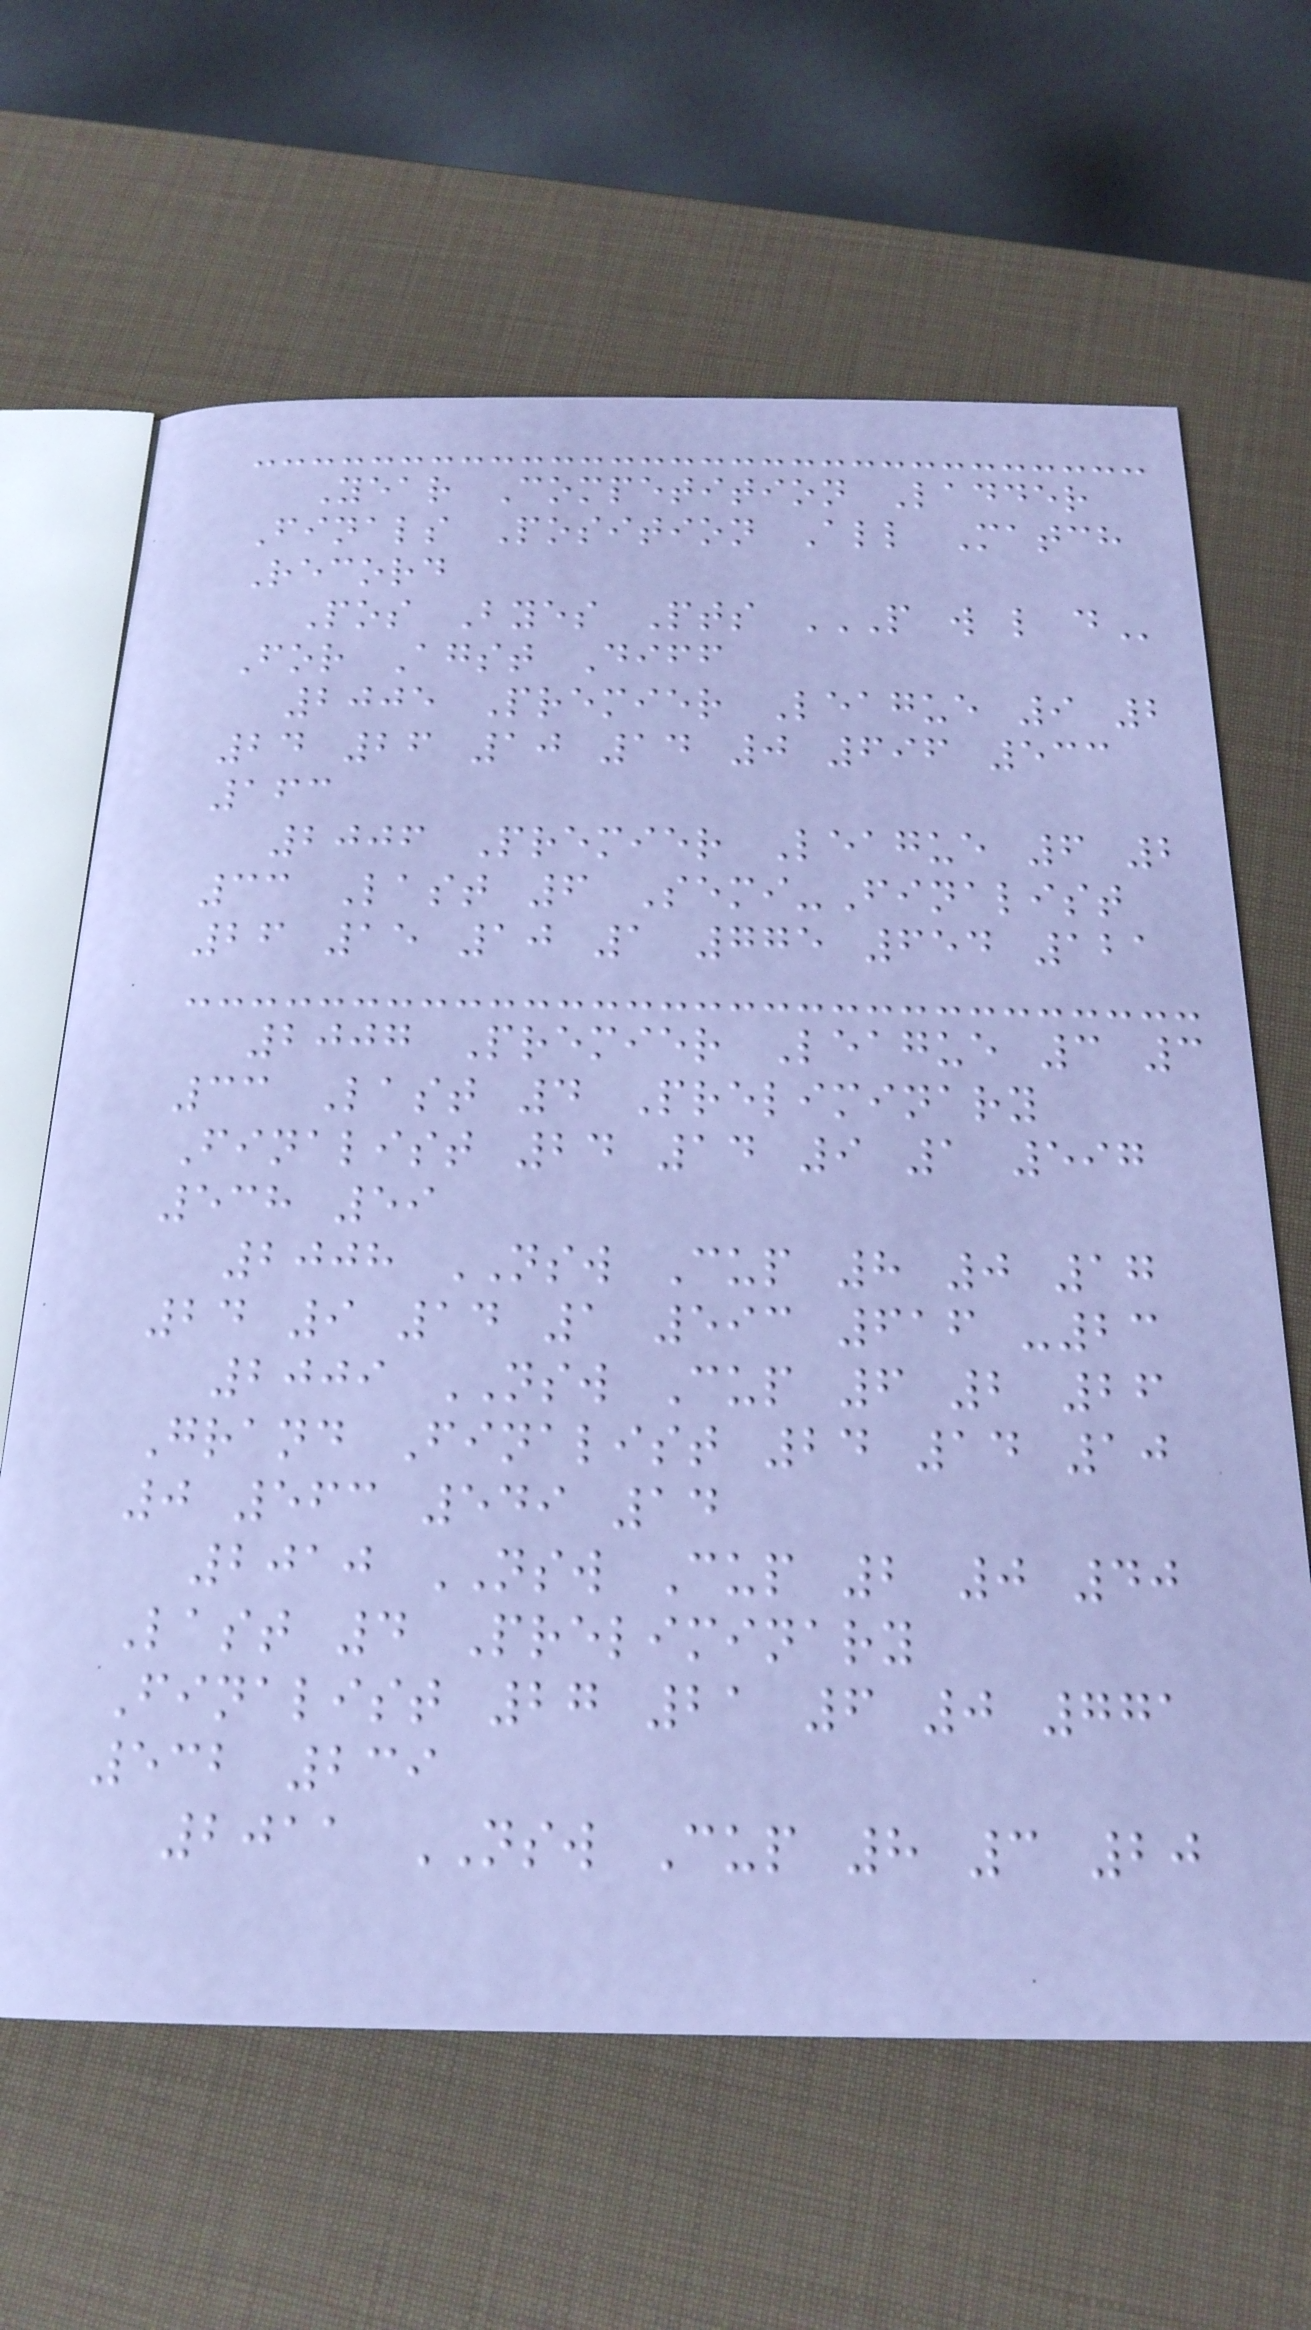Year Competition Ladder
Finals Position All Match
Record
Pos Byes Pts P W L D
For Agst Diff
2005 Premier League 9 2
24 26 10 14 0 696 533
163
2006 Premier League 6 2
33 Last 6 Semi-Finalist
26 15 10 1 775 654 121
2007 Premier League 3 3
33 Last 4 Preliminary
Finalist 24 14 9 1 597
538 59
2008 NSW Cup 8 0 17
24 9 14 1 593 616 -23
2009 NSW Cup 6 2 26
Grand Finalist 24 14 10
0 563 549 14
2010 NSW Cup 2 0 40
Last 4 Preliminary
Finalist 27 21 6 0 771
532 239
2011 NSW Cup 8 3 20
